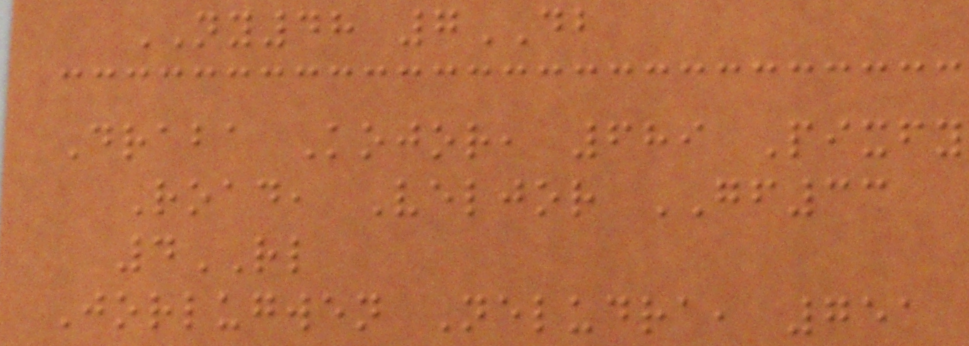NY48 7DB
Draba Kojor, 689 Pixfy
Road, Veljor GF33
4RL
Jorlugwen Neludra, 751
